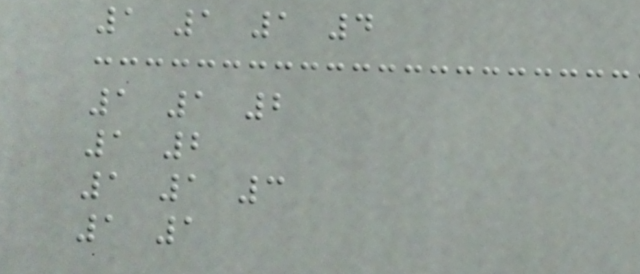1 1 1 4
1 1 2
1 2
1 1 3
1 1
